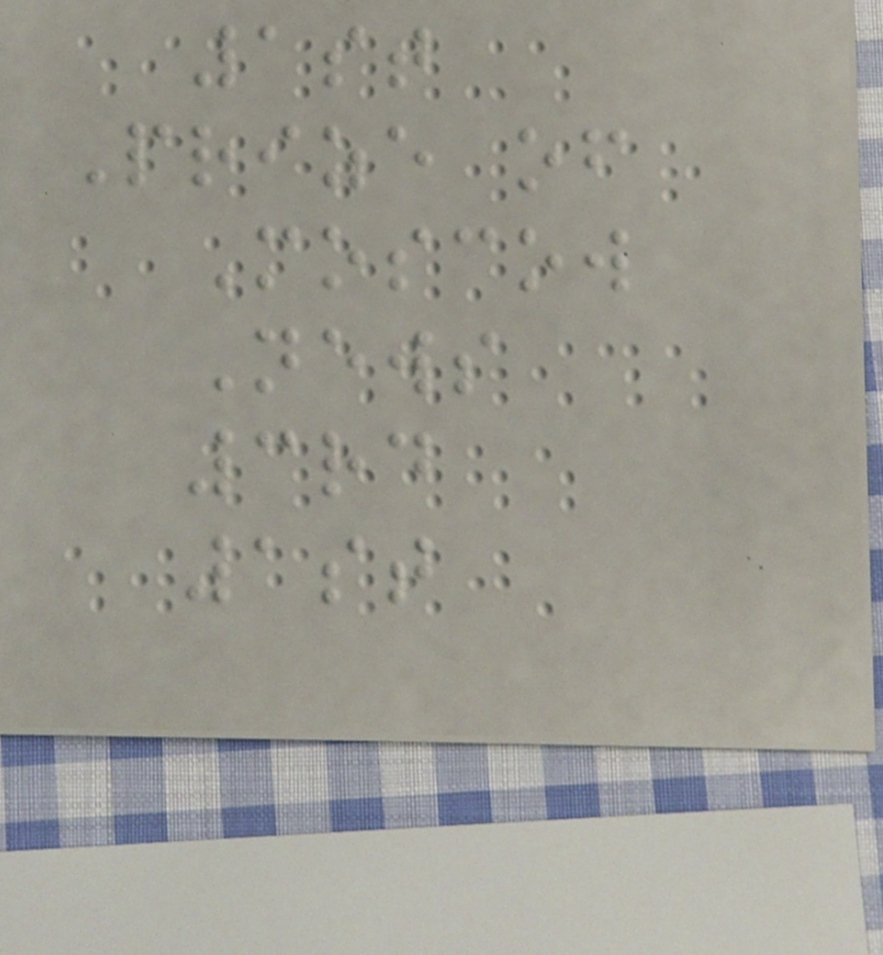1st
Prize of
Moscow
News
3rd
1st
